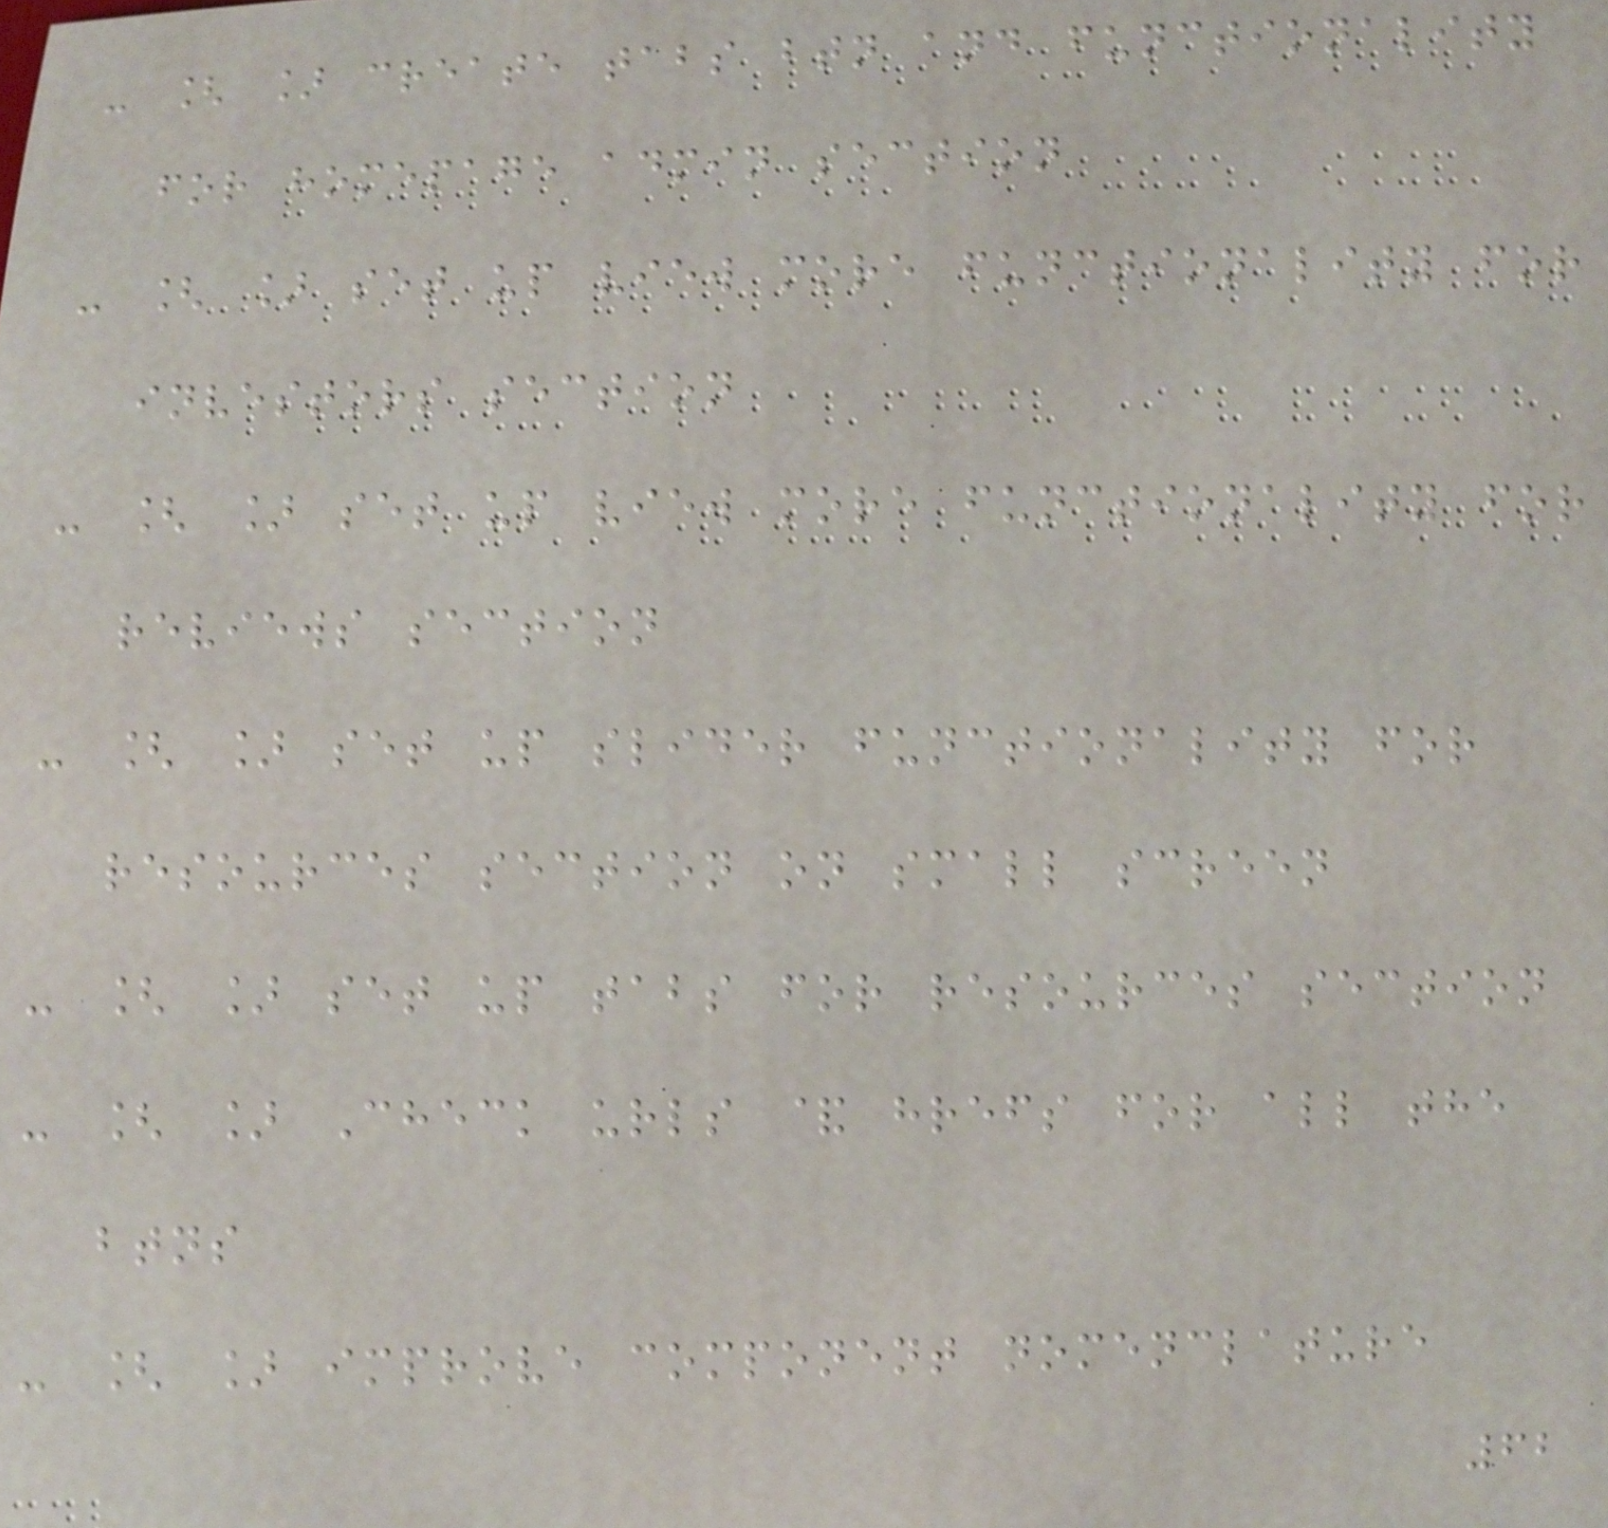- [ ] create tabs btn and functionality
for homepage admin section
- [ ] set up view more functionality for
investors section
- [ ] set up view more functionality for
reviews section
- [ ] set up slider functionality for
resources section on small screen
- [ ] set up tabs for resources section
- [ ] Check urls & hrefs for all the
btns
- [ ] improve component nomenclature
62
